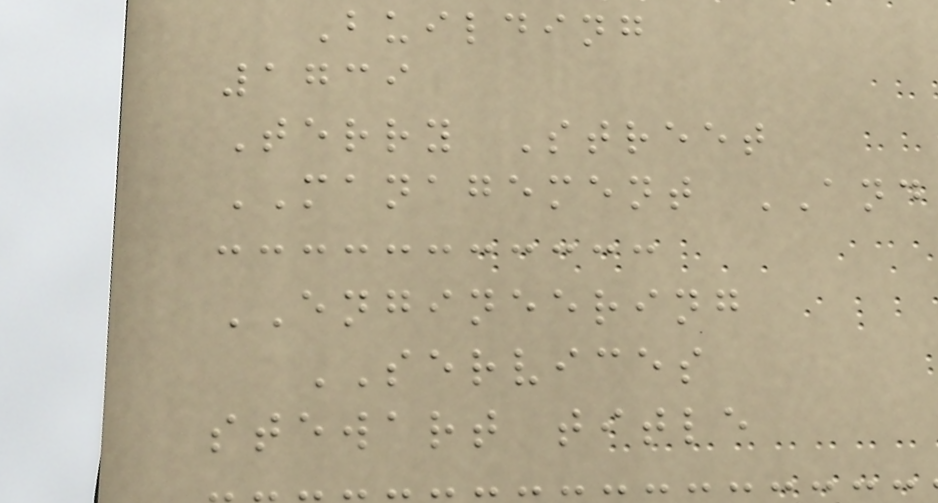Building
1739
Terry Street
MANAGEMENT AND
ENGINEERING
SERVICES
stewart title
